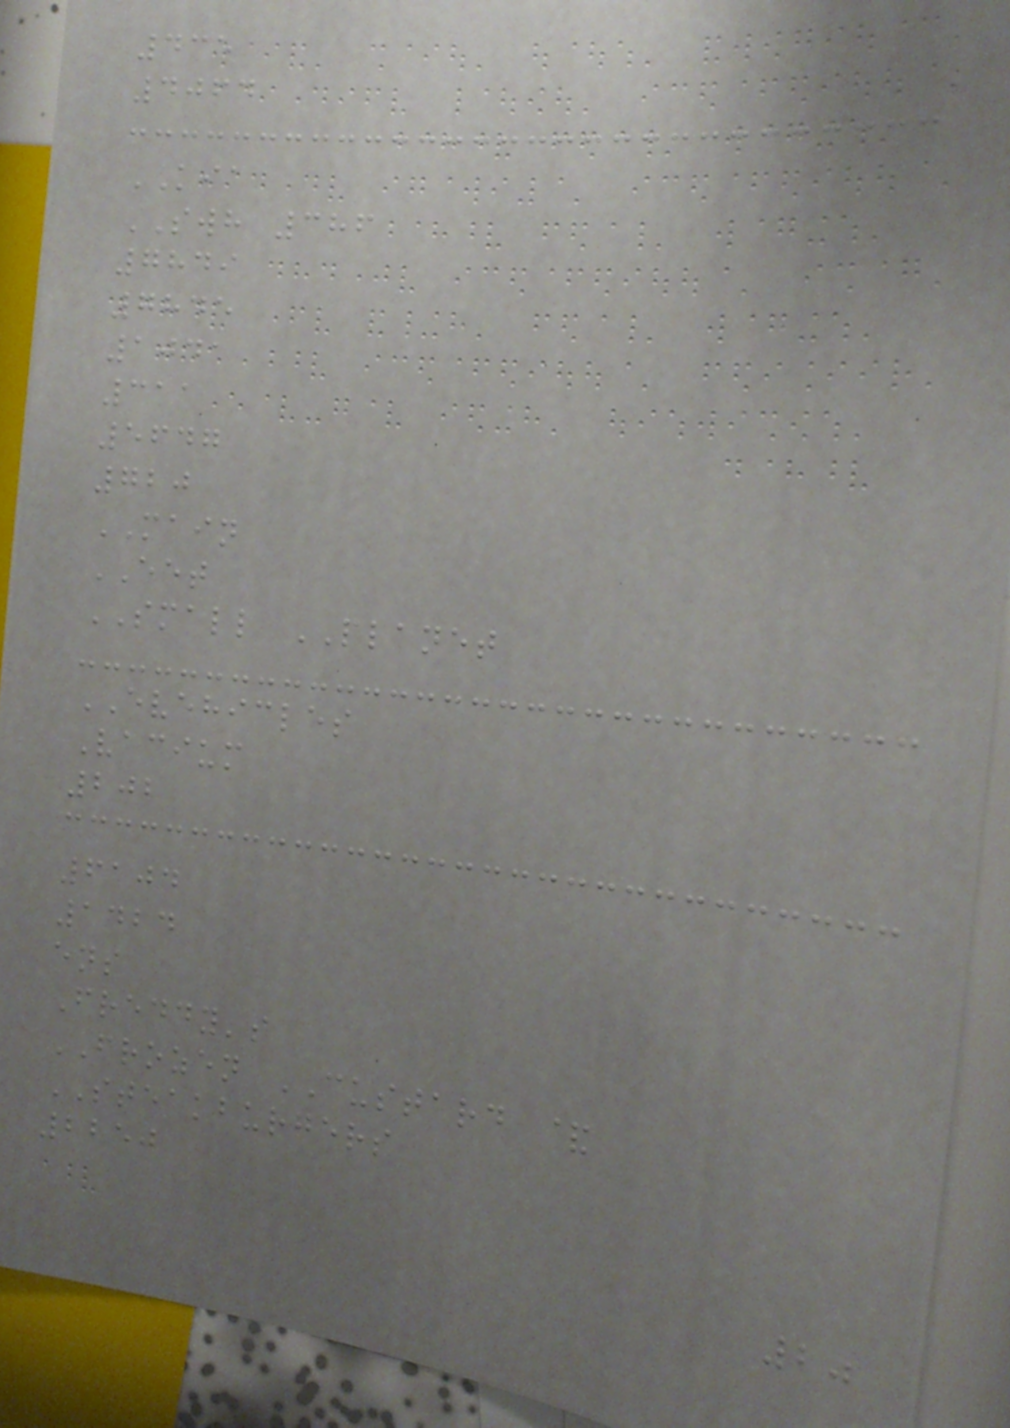435
4064
KIA
SWH 386
7849
7845
1041
311
5647
720
MAIN
EET
SMALL PLANET
EVEHICLES
Vacium
202
6104
1424
ens
Freddy's
FROZEN CUSTARD &
STEAKBURGERS
2250
20
